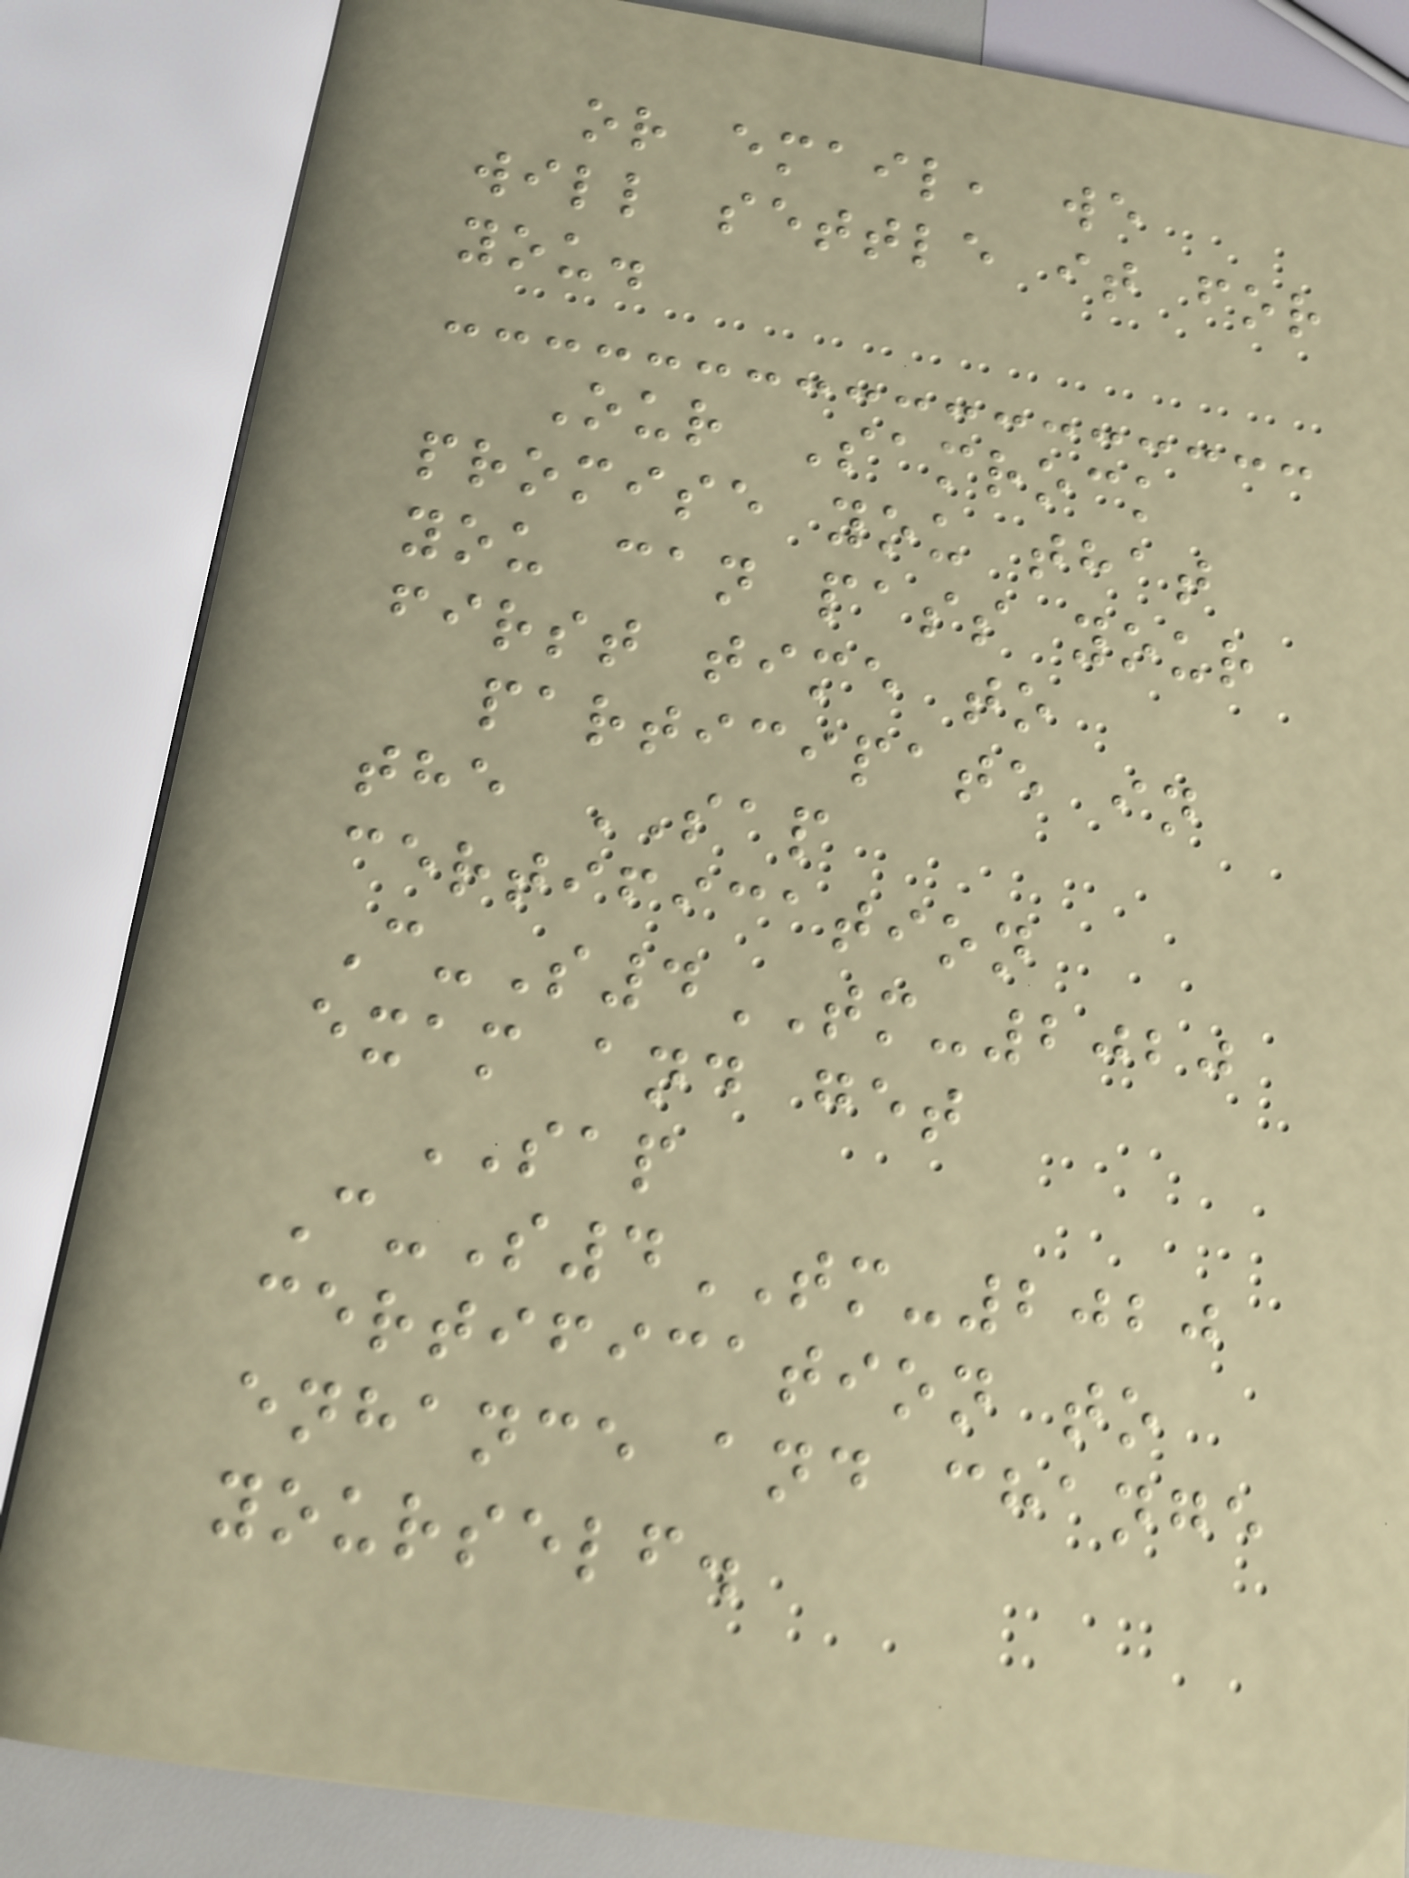or email, we
will settle it for
you.
Our Samrock
promise you that
you can pass your
first time to
participate in
the SAP
certification
C-S4TM-2020
exam and get
SAP
C-S4TM-2020
certification to
enhance and change
yourself.
